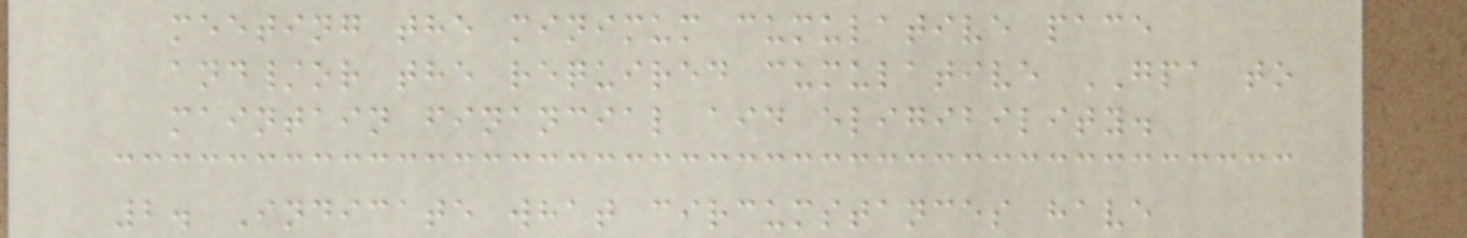meeting the minimum cumulative pace
and/or the required cumulative GPA to
maintain financial aid eligibility.
2. Indicate what circumstances have
